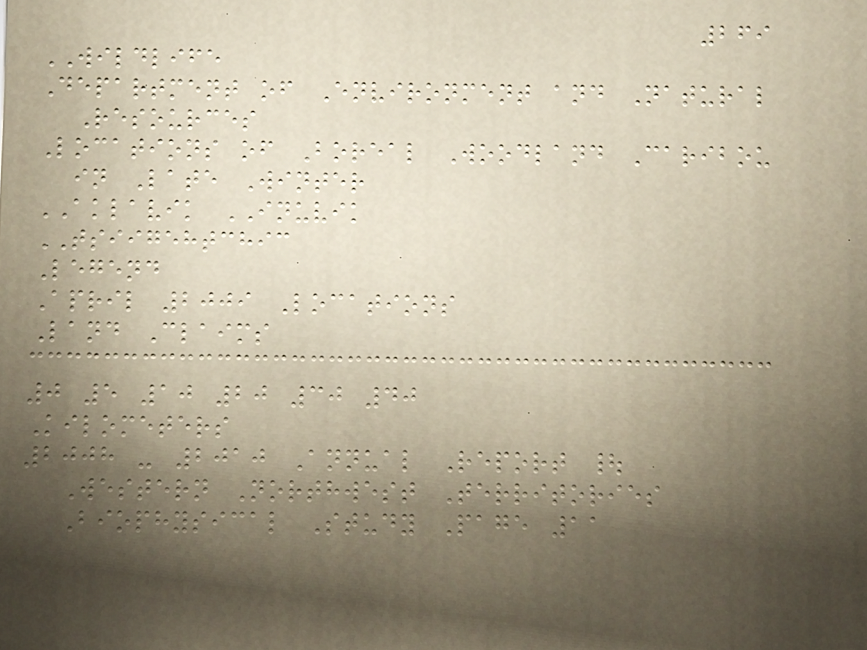269
WILDLIFE
Department of Environment and Natural
Resources
Locations of Boreal Woodland Caribou
in Late Winter
AKLAVIK INUVIK
TSIIGEHTCHIC
Legend
April 2009 Locations
Land Claims
0 5 10 20 30 40
Kilometers
2008 - 2010 Annual Report |
Western Northwest Territories
Biophysical Study Page 11
